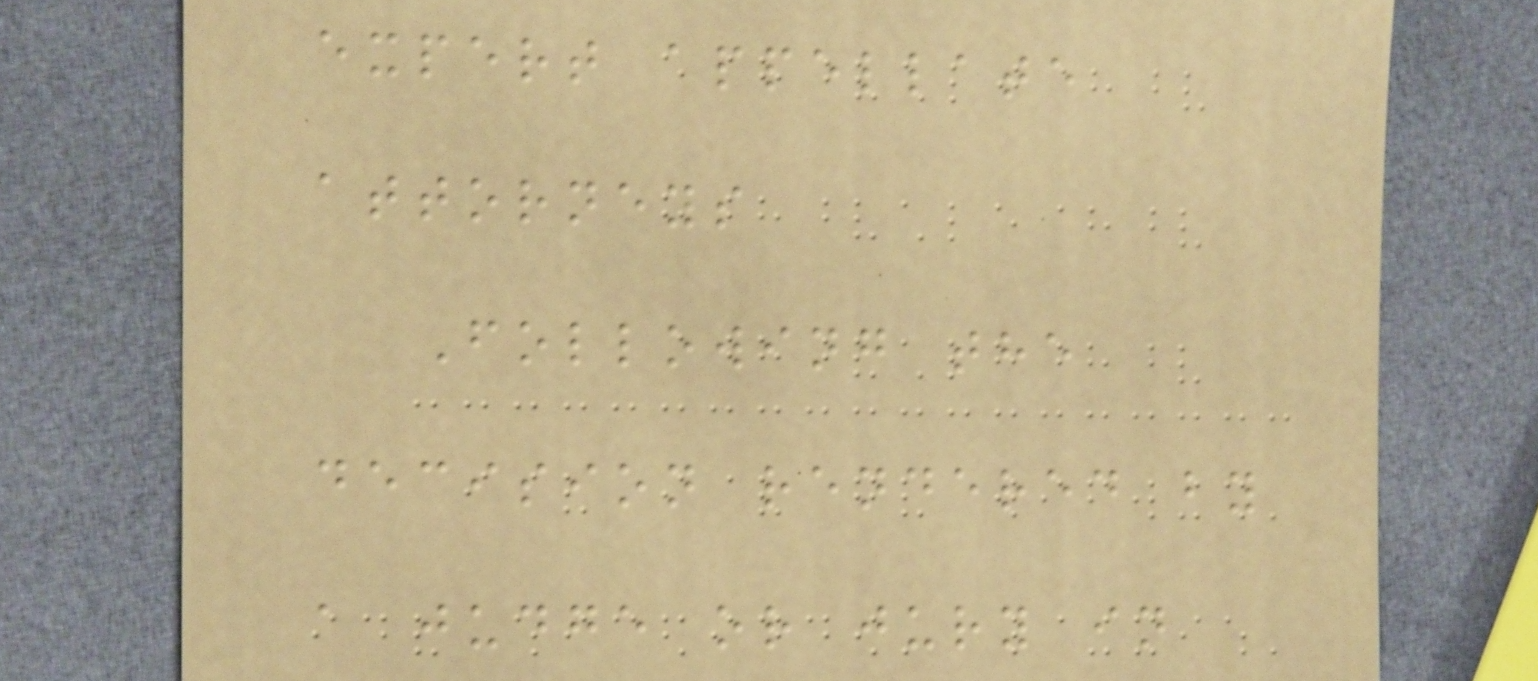expert appellate
attorneys
Following the
decision rendered by
a judge or jury in
